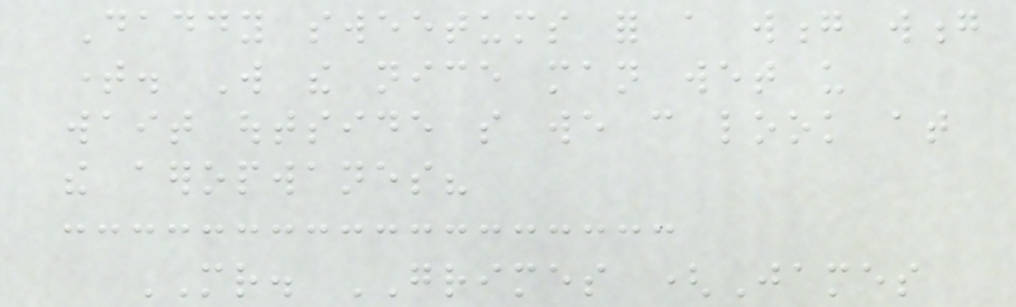Daddy sweetums for a wong wong
time. Will the nice man wet us
wait outside so we can look at
the aeropwanes?
MR. GRIMES (James
